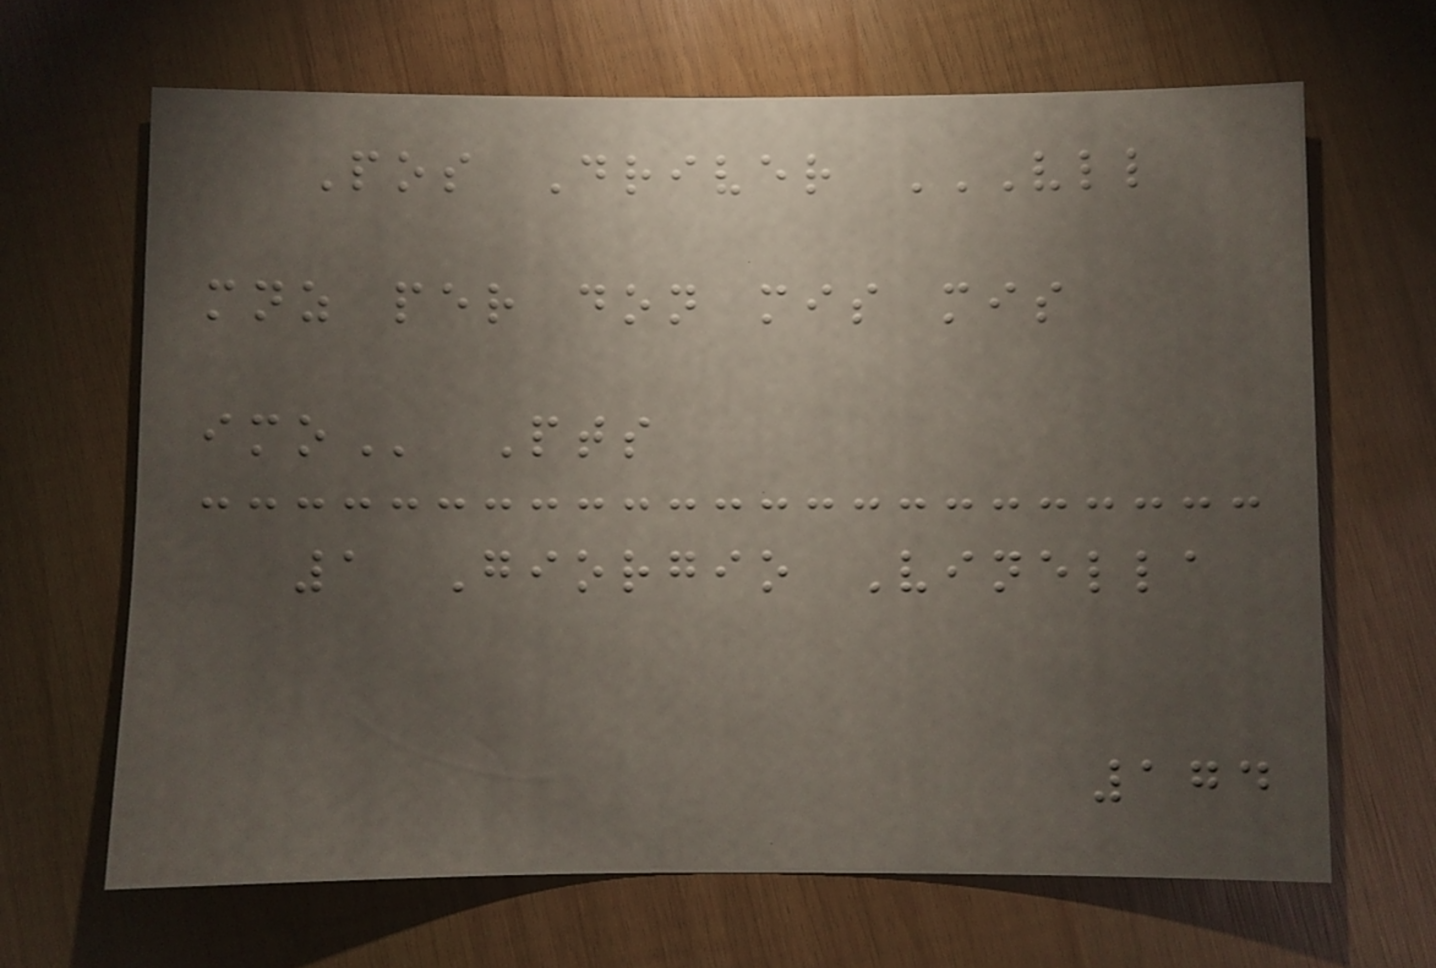Pos Driver VLL
MNZ PER DON MIS MIS
IMO Pts
1 Giorgio Vinella
174
